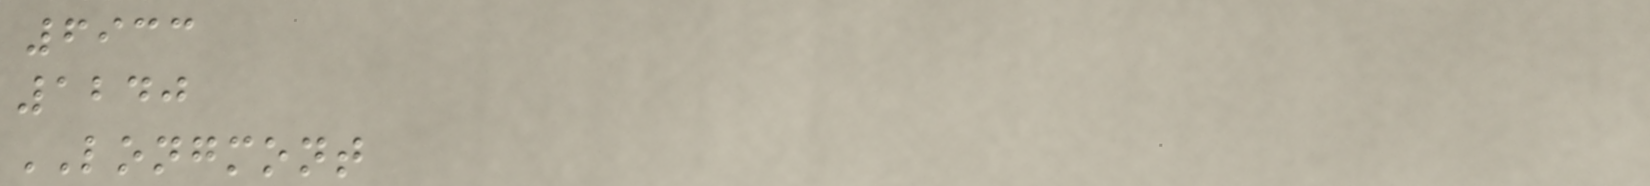6933
1240
LONGMONT
